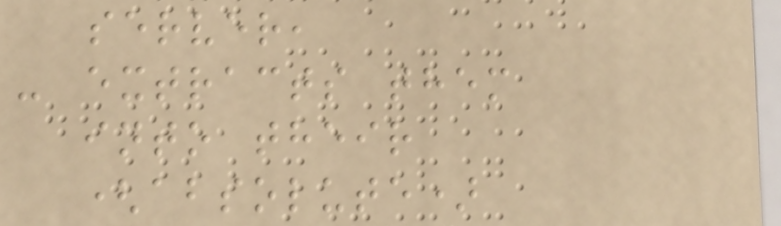server,
- extracts them
into their
(absolute)
